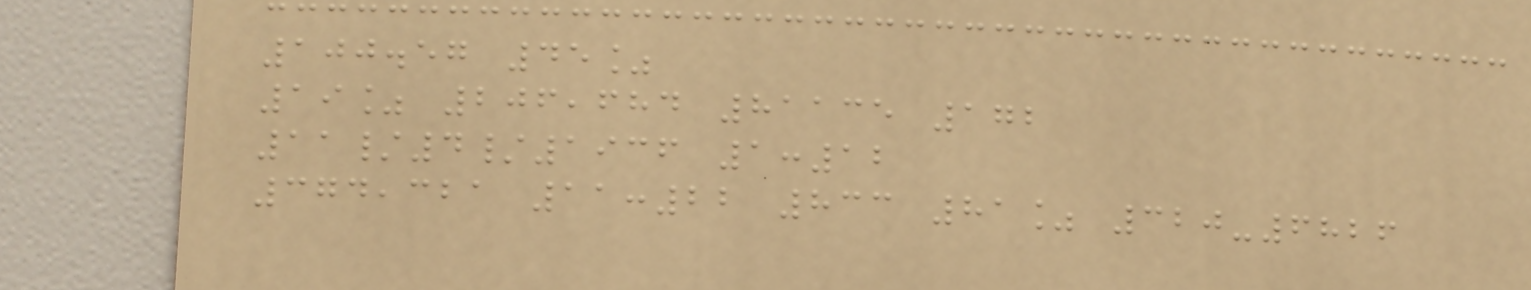100.57 45%
19% 206,684 81135 172
11/4/1936 1:12
374,321 11:22 833 81% 320-6826
